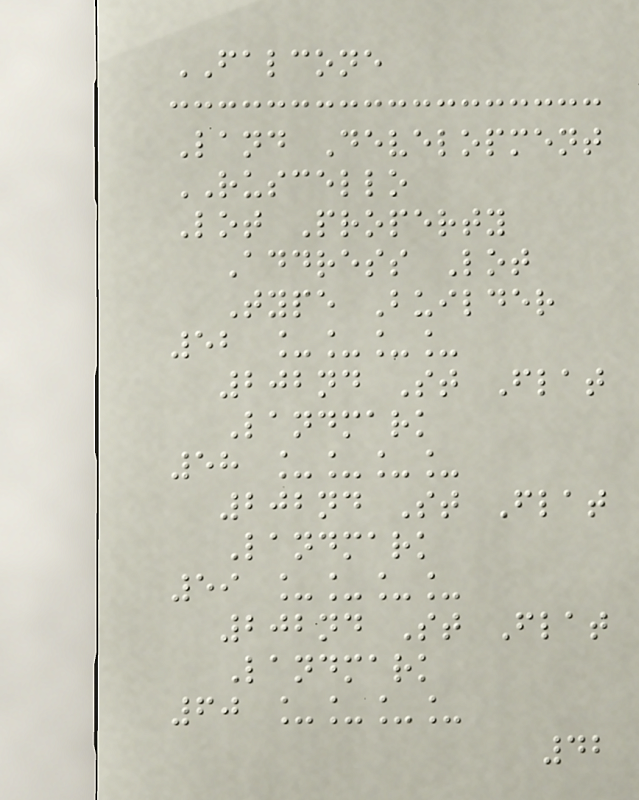FALCONE
Land Development
RUSCELLO
Lot Property
Address Lot
Type Builder
52 ____
202nd St Flat
Landmark
58 ____
202nd St Flat
Landmark
59 ____
202nd St Flat
Landmark
60 ____
42
